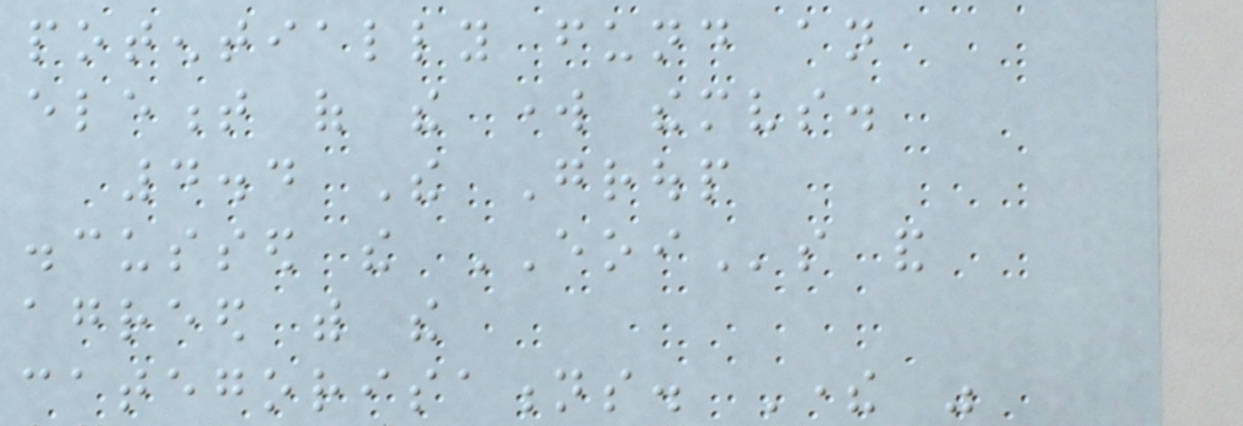potentially fund an
element of the work themselves.
4.4 The Group
discussed the EOIs and
agreed with the
categorisations. There was
